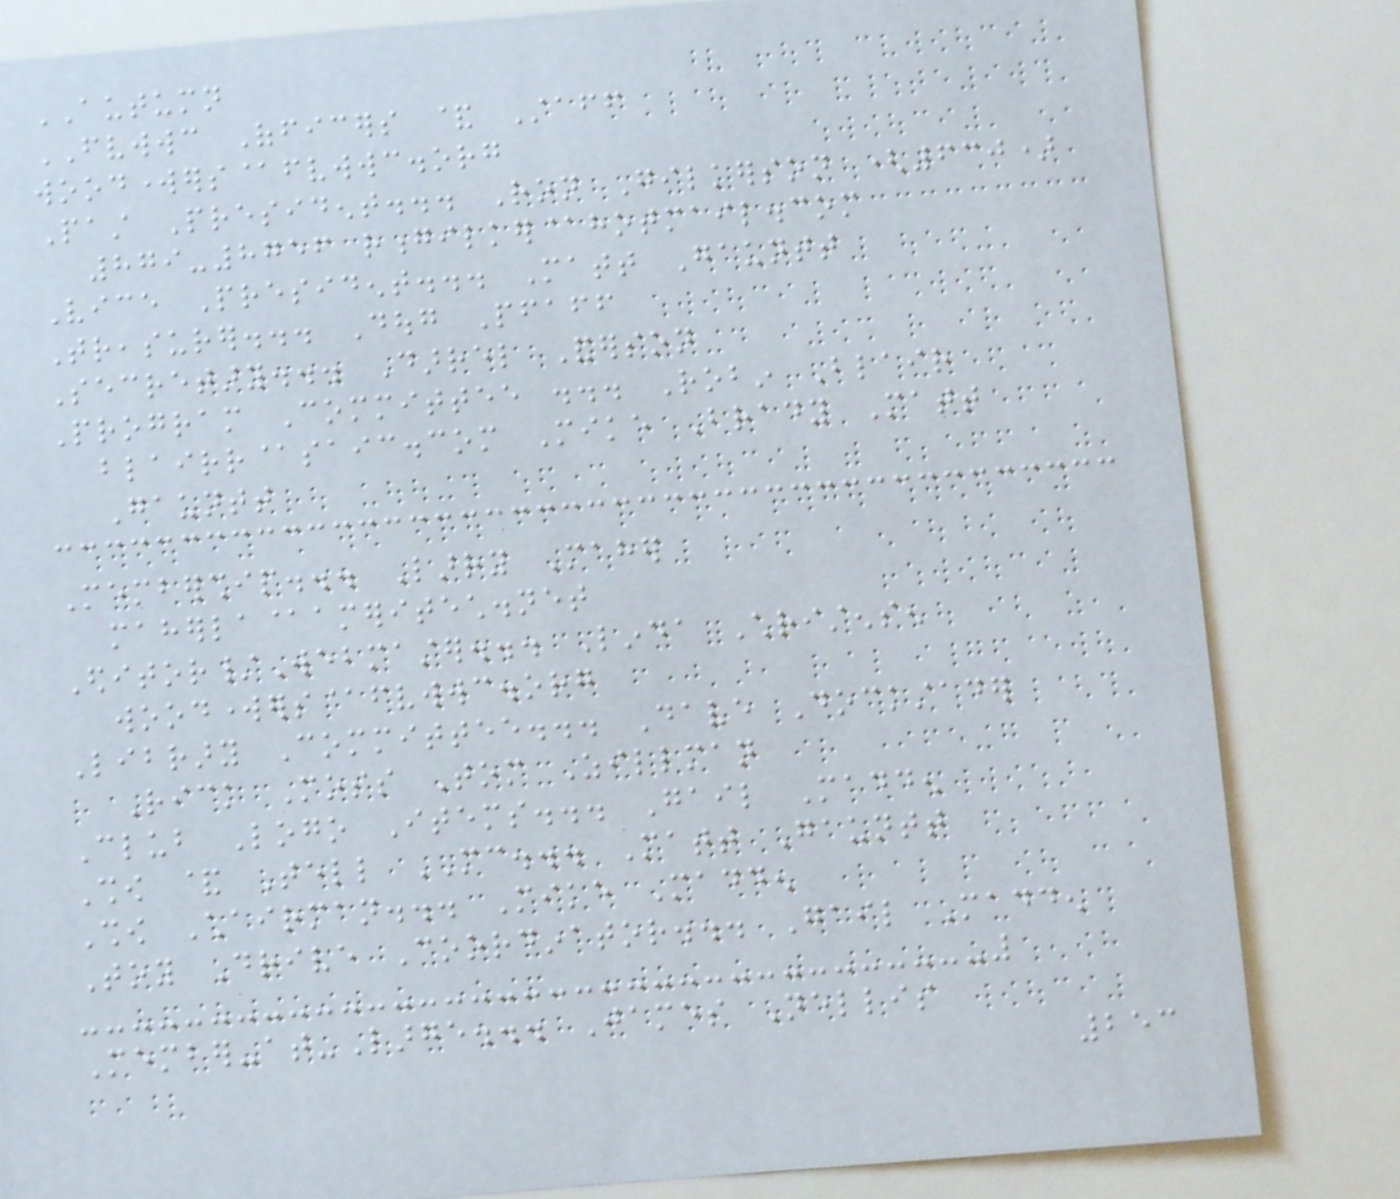AUTUMN
FVWWC Officers & Staff
woodworkers@fvwwc.org
Past President... Ron Gilkerson (630)
879-8756 rongilker@hotmail.com
Vice President... Matt Gauntt
Treasurer... Doug Pfaff
Secretary... Darrel Anderson
Program Committee ... Robin Blair
blairr@saic.com Mike Brady Matt
Gauntt
Membership... Larry Maher
maherla@ameritech.net
Editor/Webmaster... Linda Christensen
woodworkers@fvwwc.org
Library Committee... Dave Dockstader
Rick Moss Tom Zillman
Club Logo Items... Gail Madden
Show & Tell MC... Matt Gauntt
Show Chairman... Mike Madden
Toy Drive Coordinator... Gail Madden
Member-at-Large... James Nellis
253
